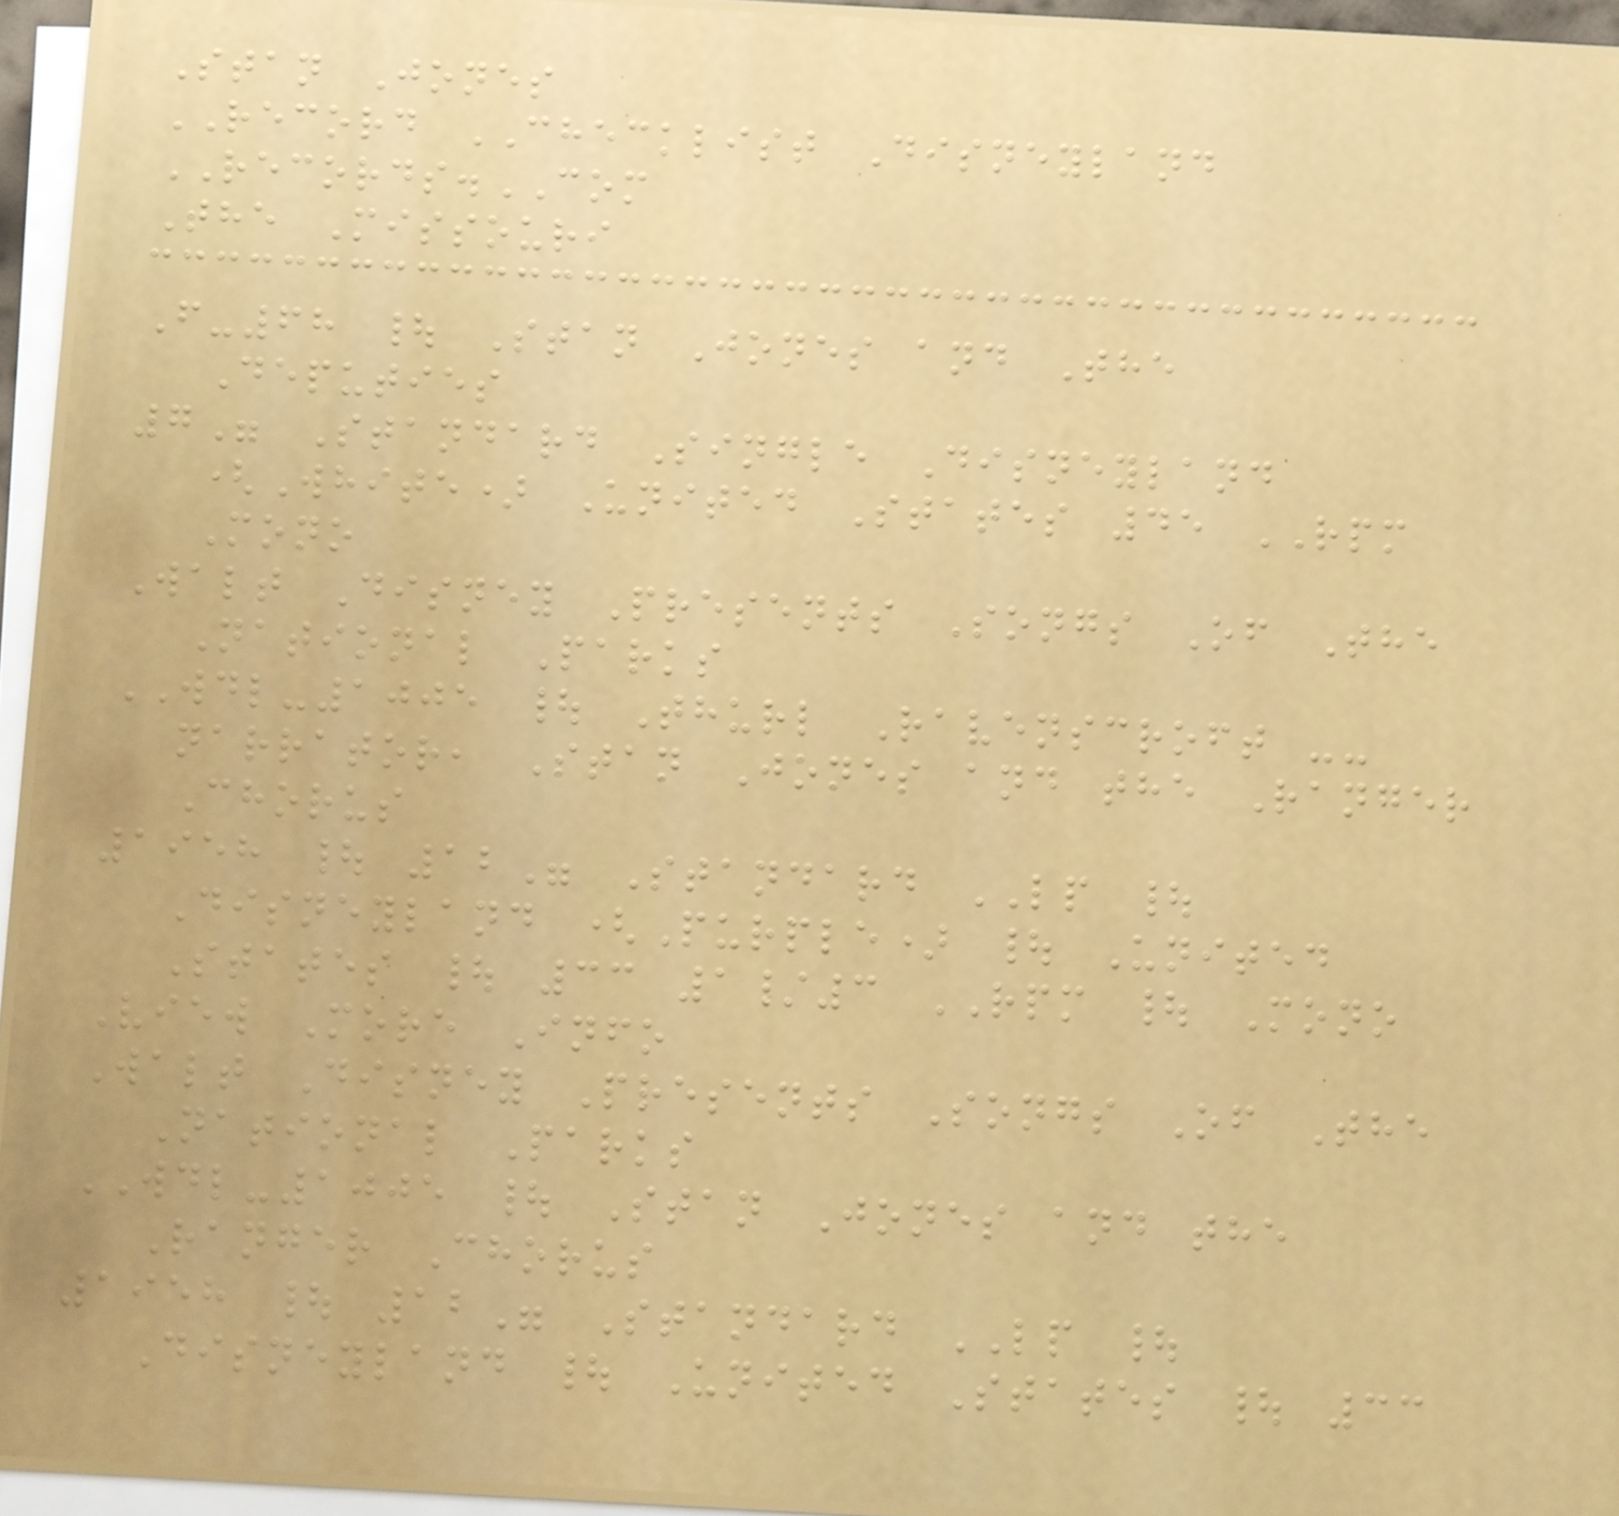Stan Jones
RECORD CHECKLIST Disneyland
RECORDS.COM
The Missouri
F-68 | Stan Jones and The
Deputies
7" Standard Single Disneyland
(White) United States 45 RPM
Mono
Walt Disney Presents Songs Of The
National Parks
WDL-1005 | Thurl Ravenscroft --
narrator, Stan Jones and the Ranger
Chorus
1958 | 12" Standard LP |
Disneyland (Purple) | United
States | 33 1/3 RPM | Mono
View More Info
Walt Disney Presents Songs Of The
National Parks
WDL-1005 | Stan Jones and the
Ranger Chorus
1958 | 12" Standard LP |
Disneyland | United States | 33
